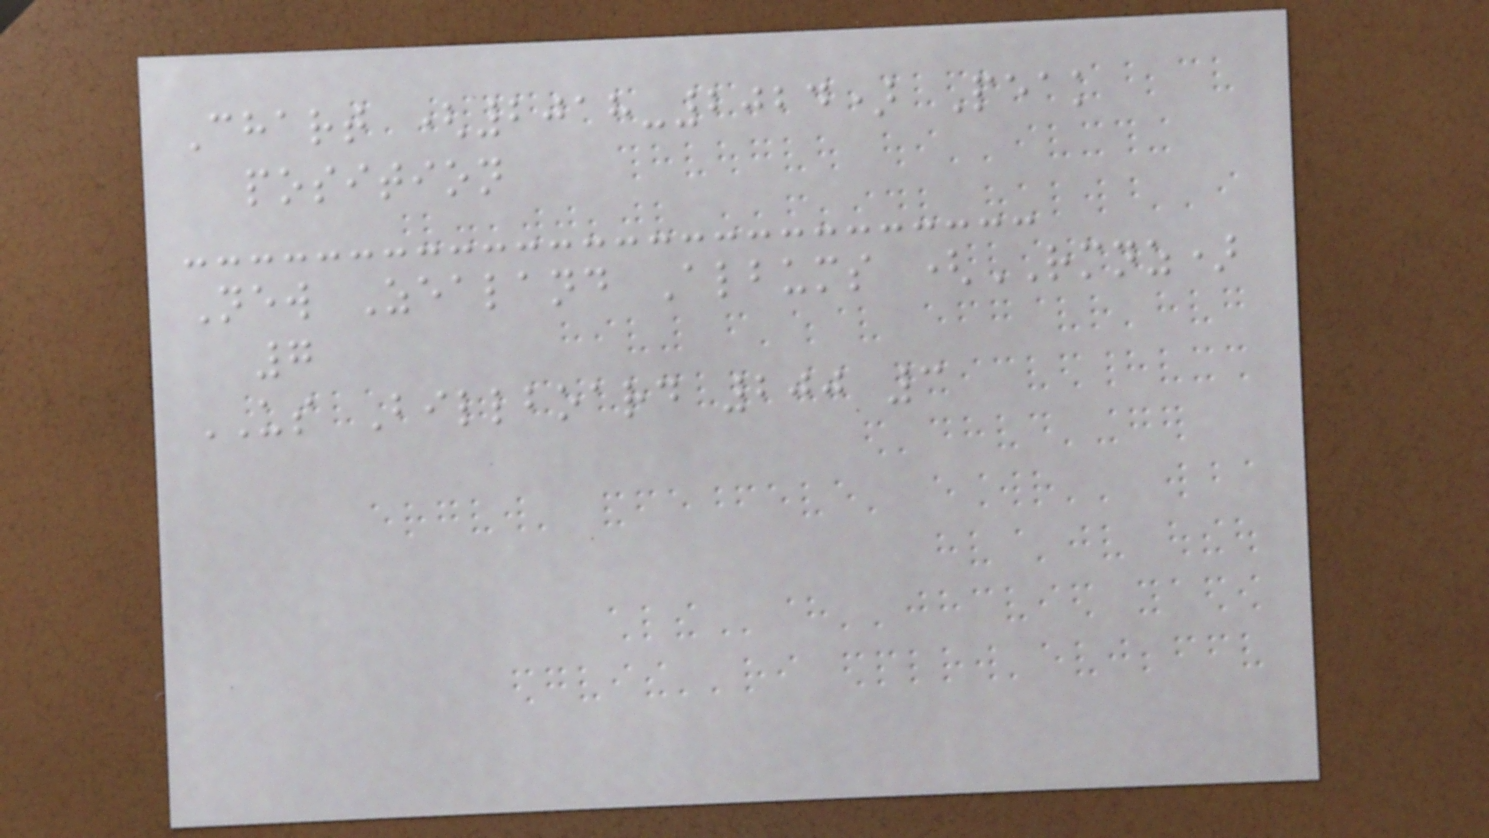Chart (2018-2024) Peak
position
New Zealand Albums (RMNZ)
7
US Billboard 200 3
